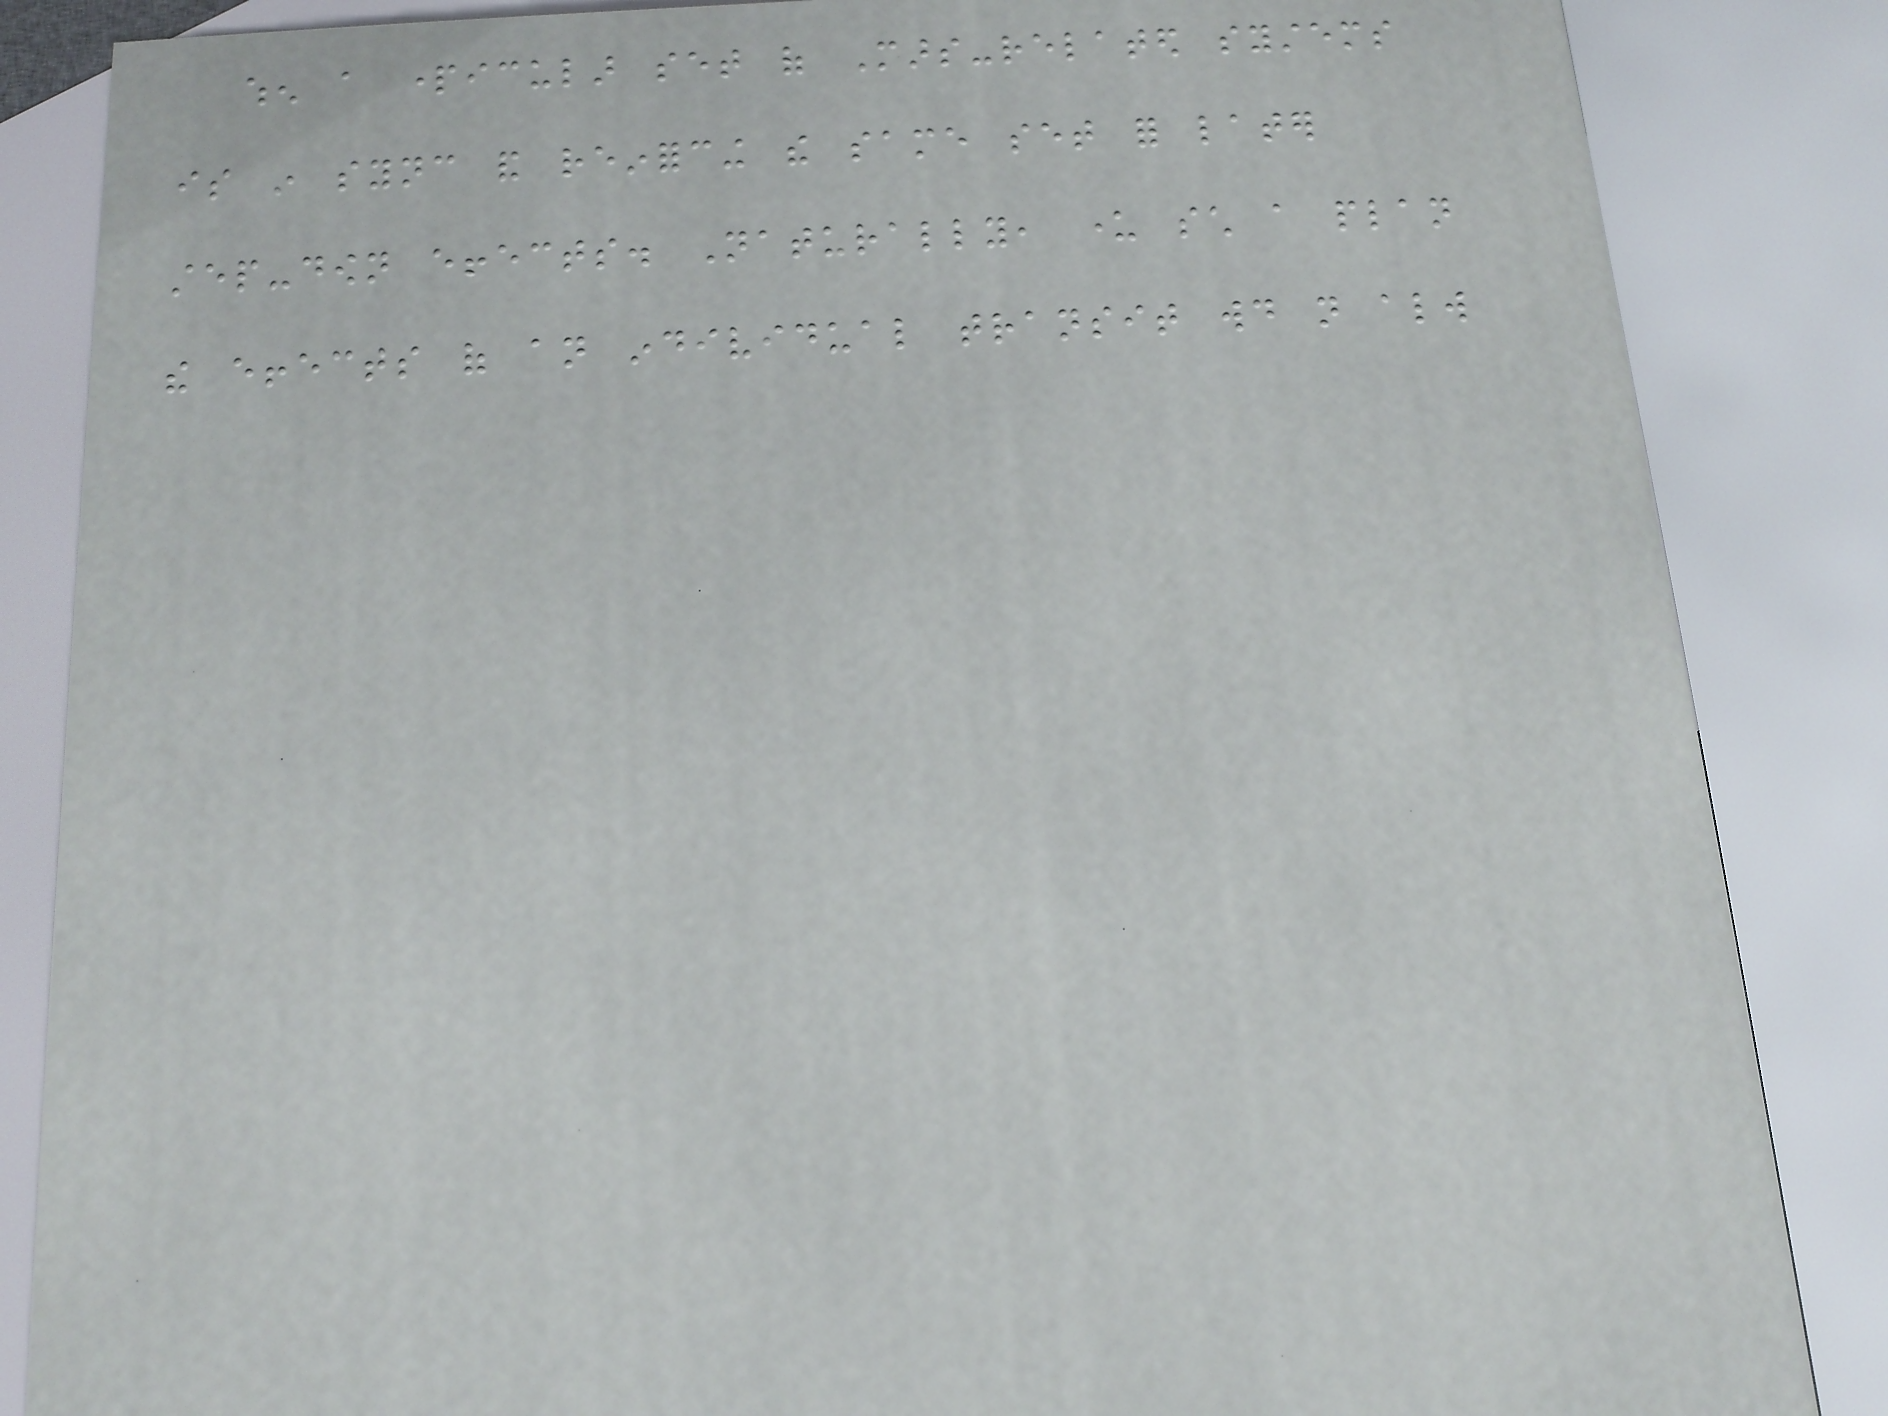when a particular set of Mars-related systems
is in sync and reinforcing the same set for later
step-down effects. Naturally, under such a plan
the effects of an individual transit would not always
